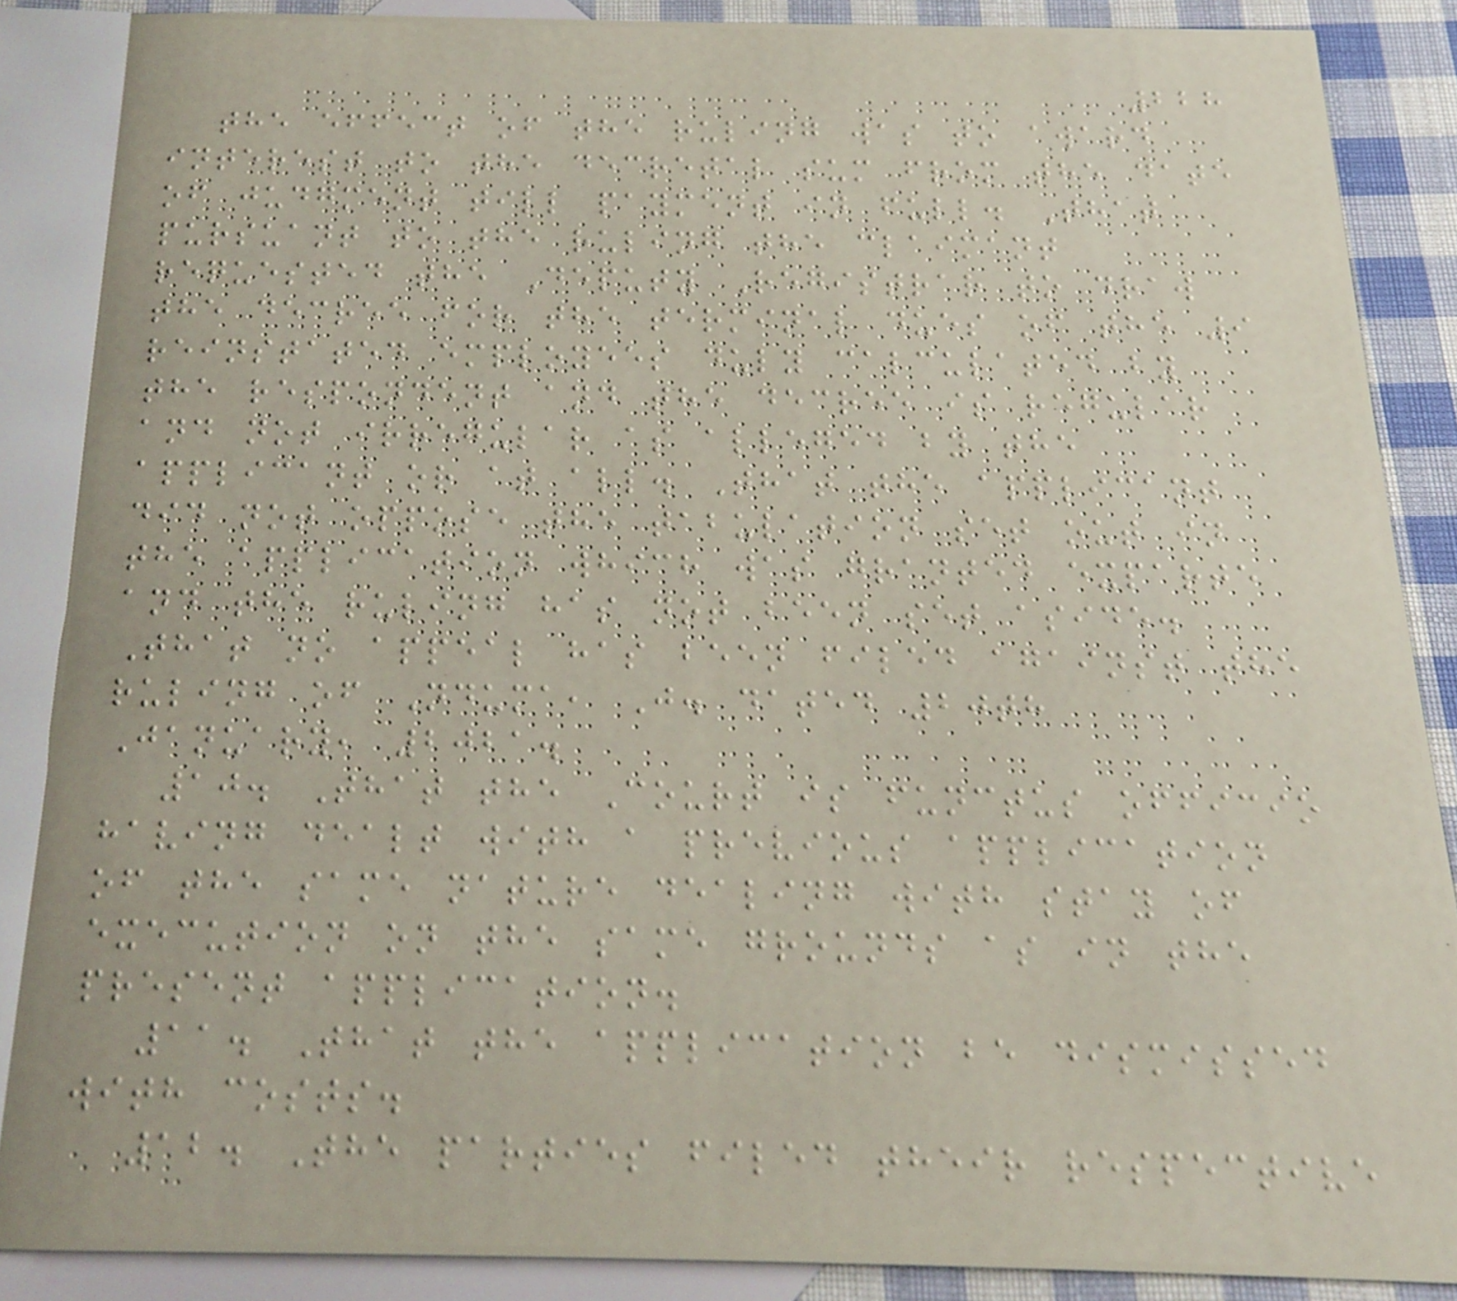228
the effect of the ruling was to award
interest to the decretal sum from the date
of judgment till payment in full. That
pursuant to the ruling the claimant
requested the Deputy Registrar to draw
the decree for the terminal dues of the 9
reinstated employees duly calculated by
the respondent and the decree is regular
and not irregular as alleged by the
applicant or at all. That the applicant
did not oppose the tabulation set out in
the application which was granted exparte
and the ruling has not been set aside.
That no appeal has been filed against the
ruling of Nduma, J. dated 20th
January, 2021.
10. That the Court is functus officio
having dealt with a previous application
of the same nature dealing with stay of
execution on the same grounds as in the
present application.
11. That the application be dismissed
with costs.
12. The parties filed their respective
